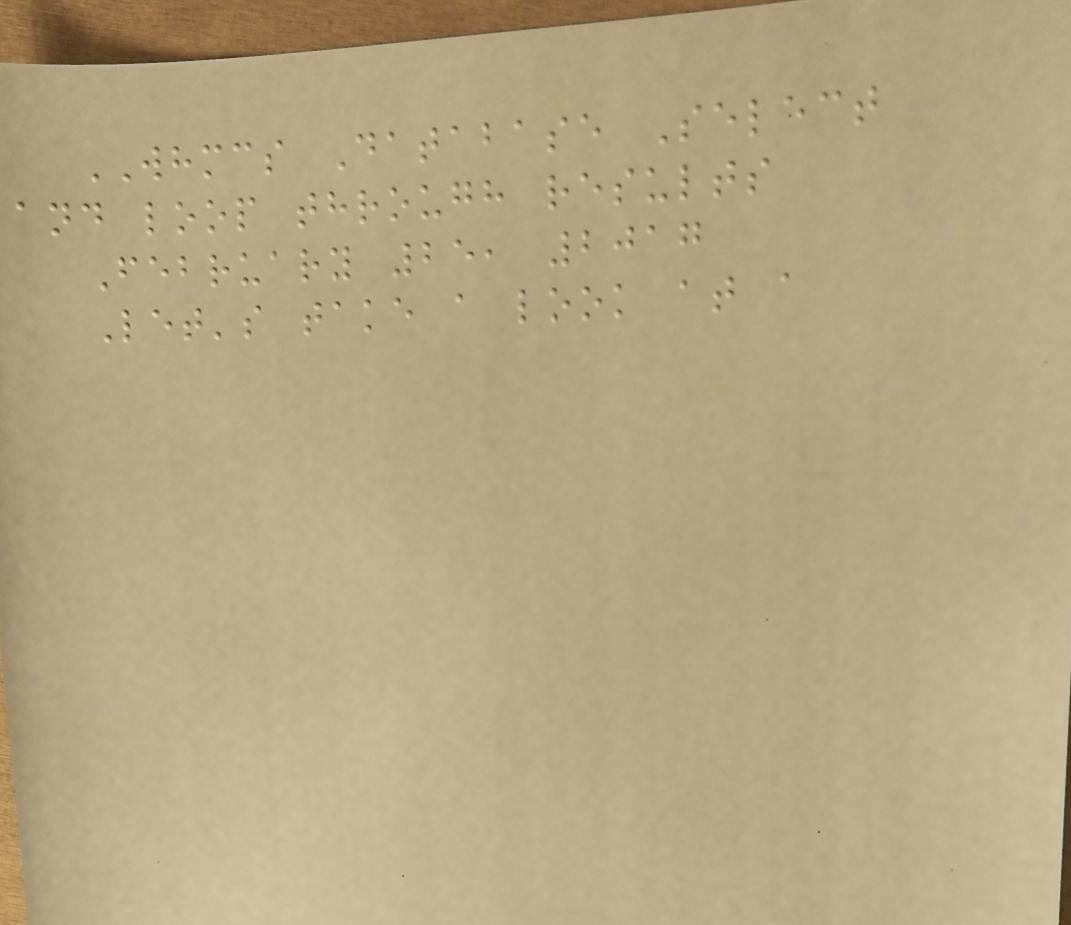WHMCS Database Select
and loop through results
February 25, 2017
Let's take a look at a
